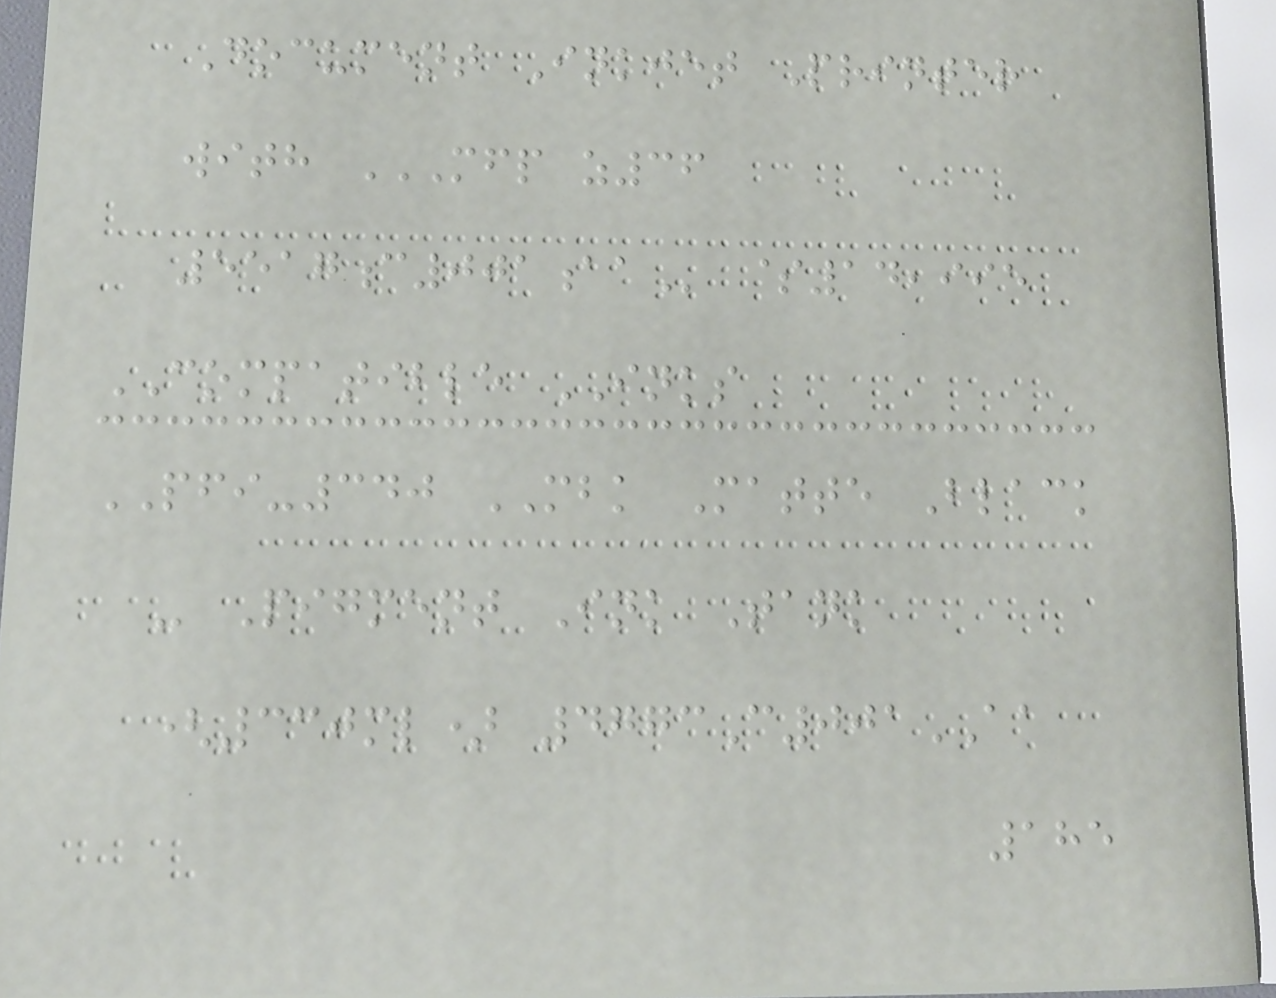Document Inkjet Printer
with MFP Z36
5517C001AA $14,995
COMPATIBLE INKS
PFI-340 MBK Matte Black
- Pigment Ink Tank
(330ml) 4773C001AA
185
